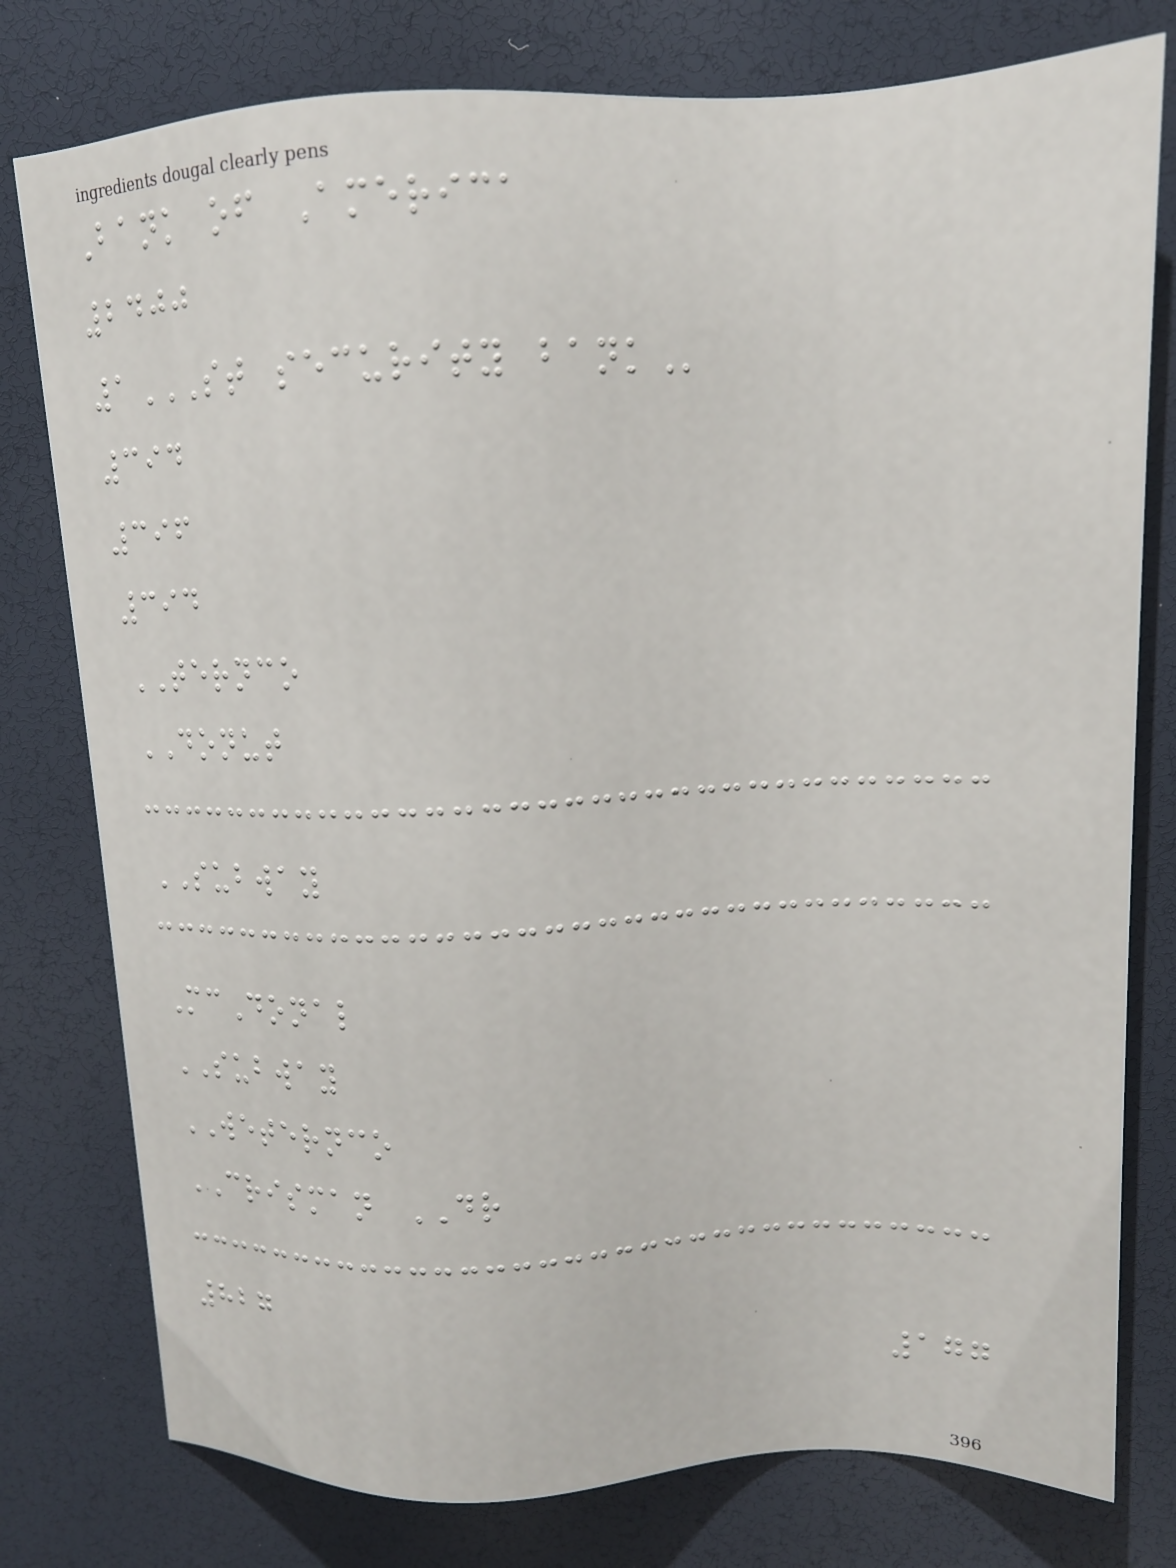Bank of America
2400
1ST SECURITY BANK
394
396
394
TERNCO
DONUT
SUBWAY
McDonal
SUBWAY
WETERNCO
CRISMAN DR
827
177
